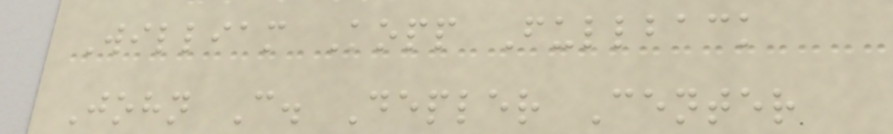William Kopp Fullback
John C. Depler Center
